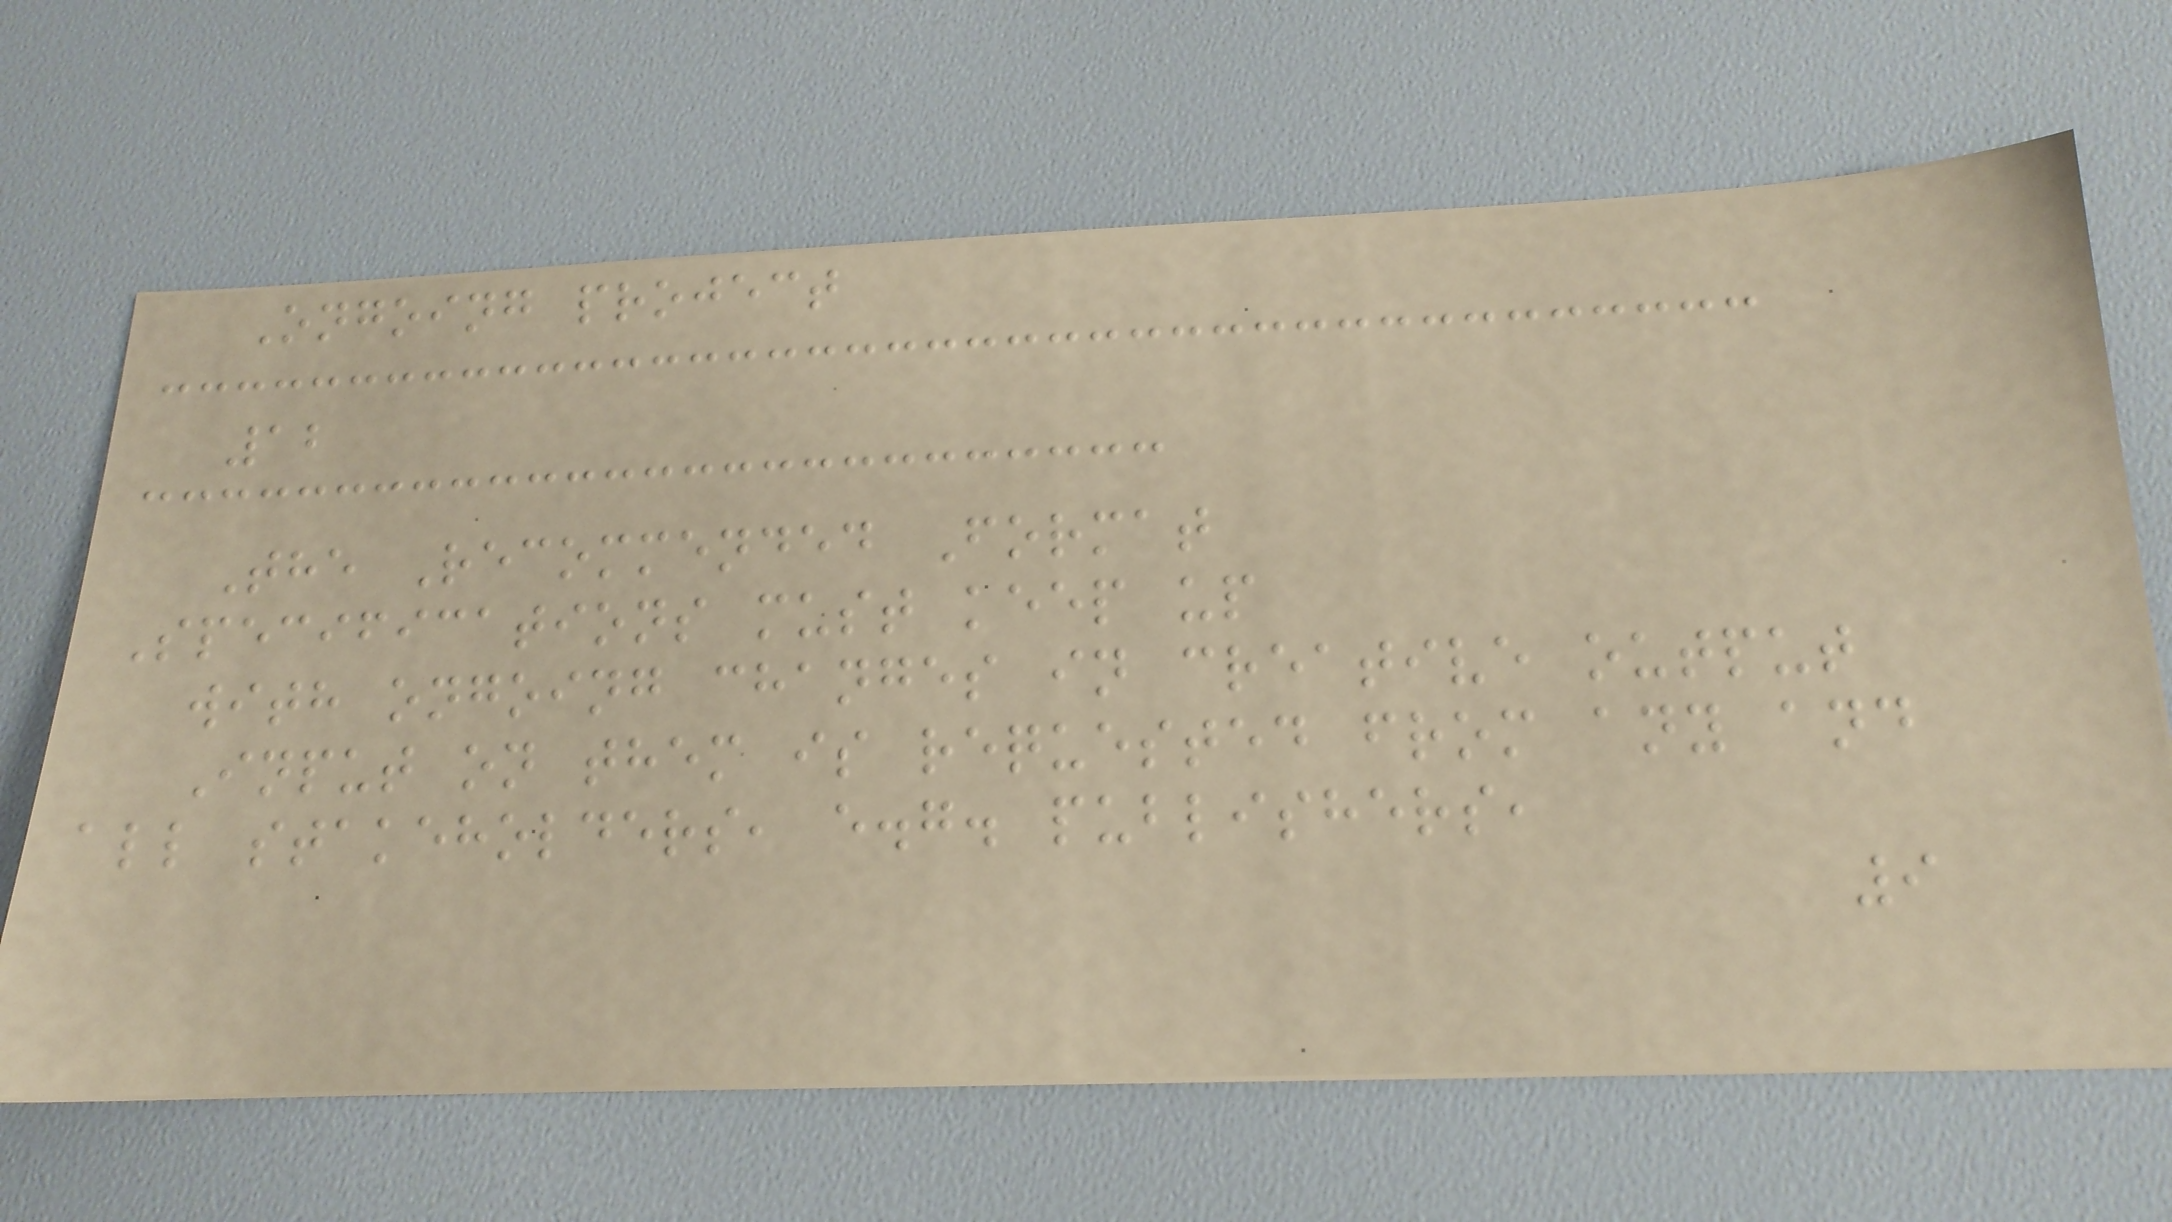Ongoing project
12
The Recommended Format
Specifications must keep up
with ongoing changes in creative output
Input on them is requested from any and
all stakeholders, e.g. publishers,
9
